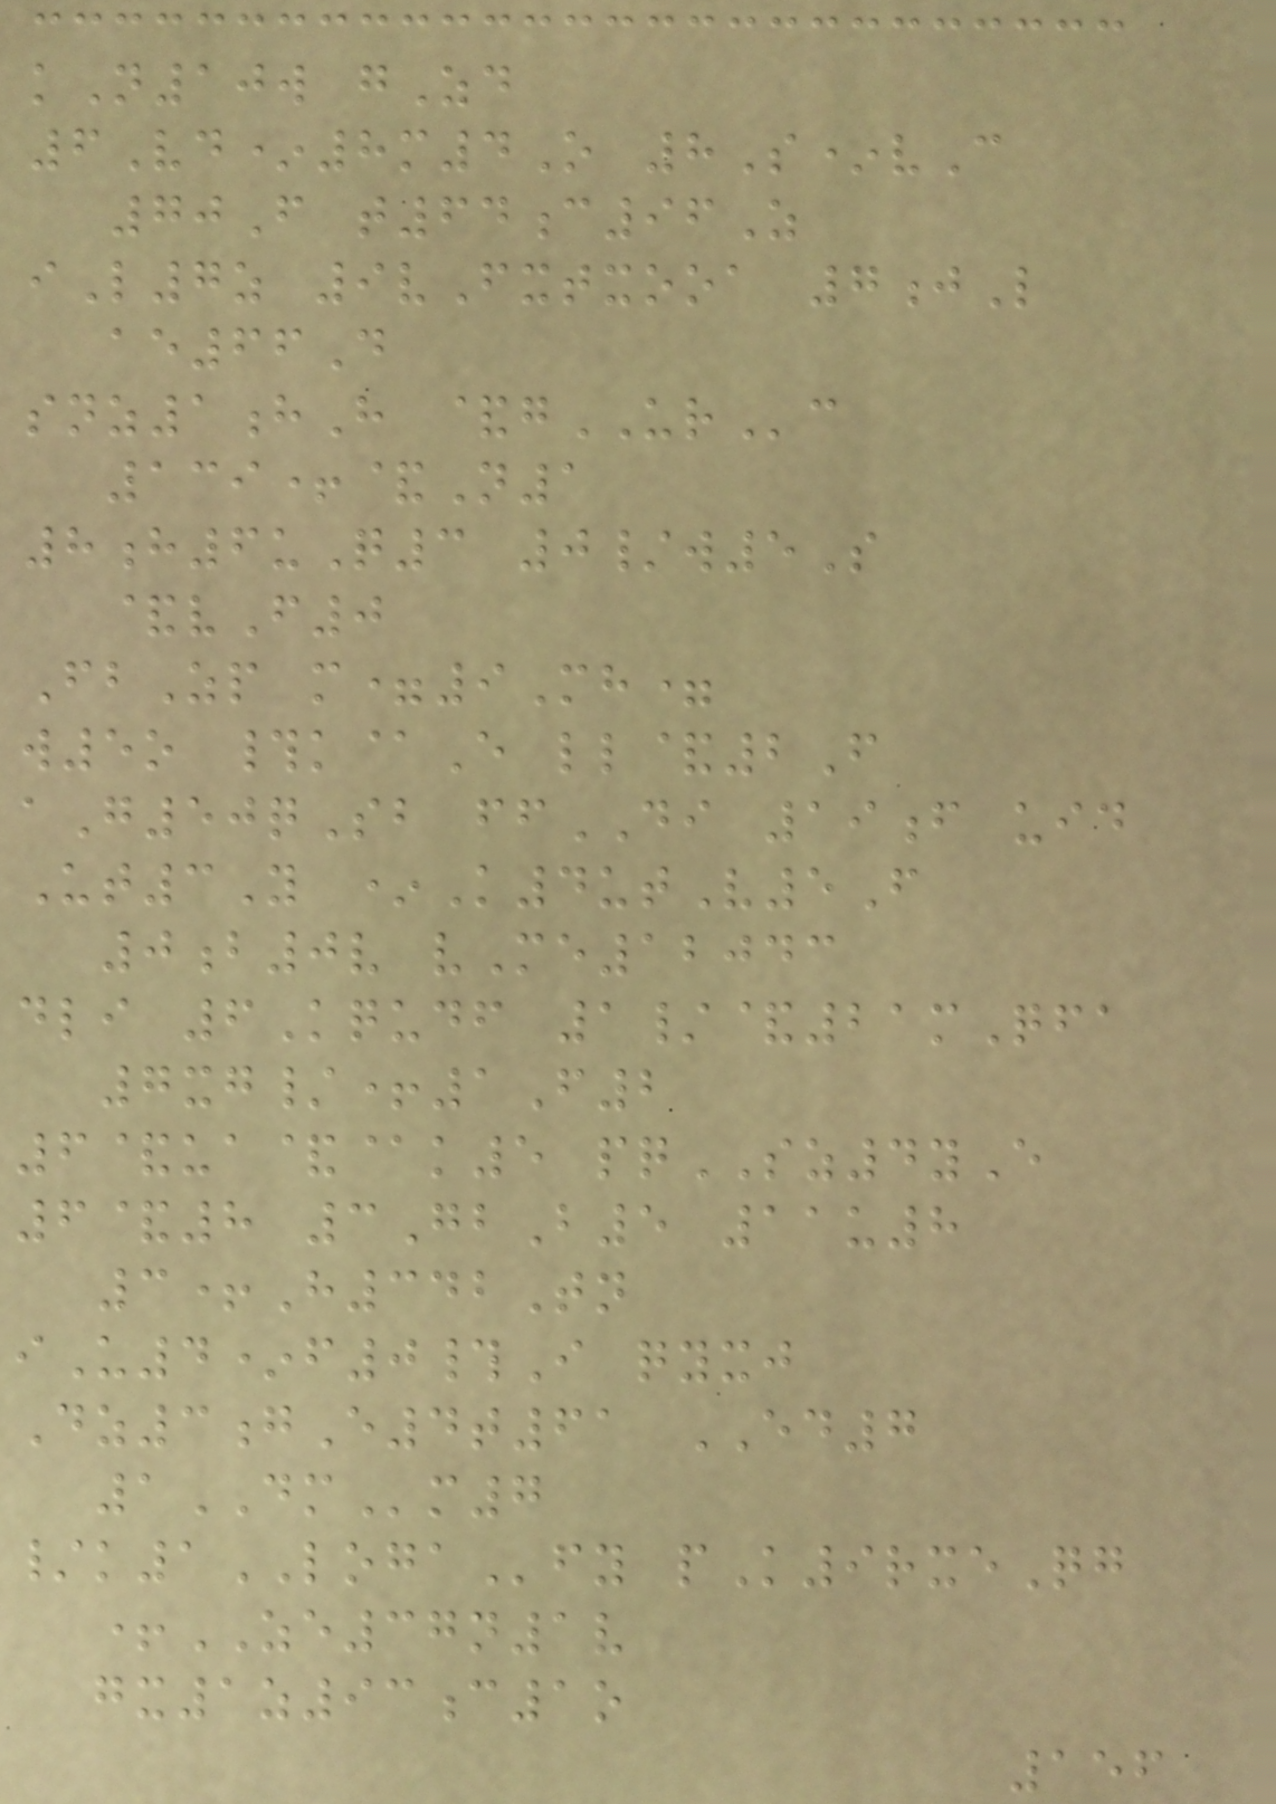kN10w gZd
6Vd*8m4O 8S*vC
70F t64c96Z
iL7z 9vFxtxooa 7jL
ae66D
snz1hH &gURc
139+&N1
8h6uQ3 0/w5S
&vF0
FbZp m=9Mh=
w5o #k@E ll&2F
aG50qSb ffDI 19f uid
Ut3Y *K4utV5F
0b0v vMe12043
dli 6Kqudf 1/&21mQfa
7xg/+1F2
6&ua&@k5 pqSZ4yE
6&8 3GbB5 11u8
3+H342Tn
iU4*f0#I qyxj
Dz3gE4t61 ED7
1DMm7
/k1LOGAfy pK9rxeQg
+ZE37n1v
gx1z93c1o
156
